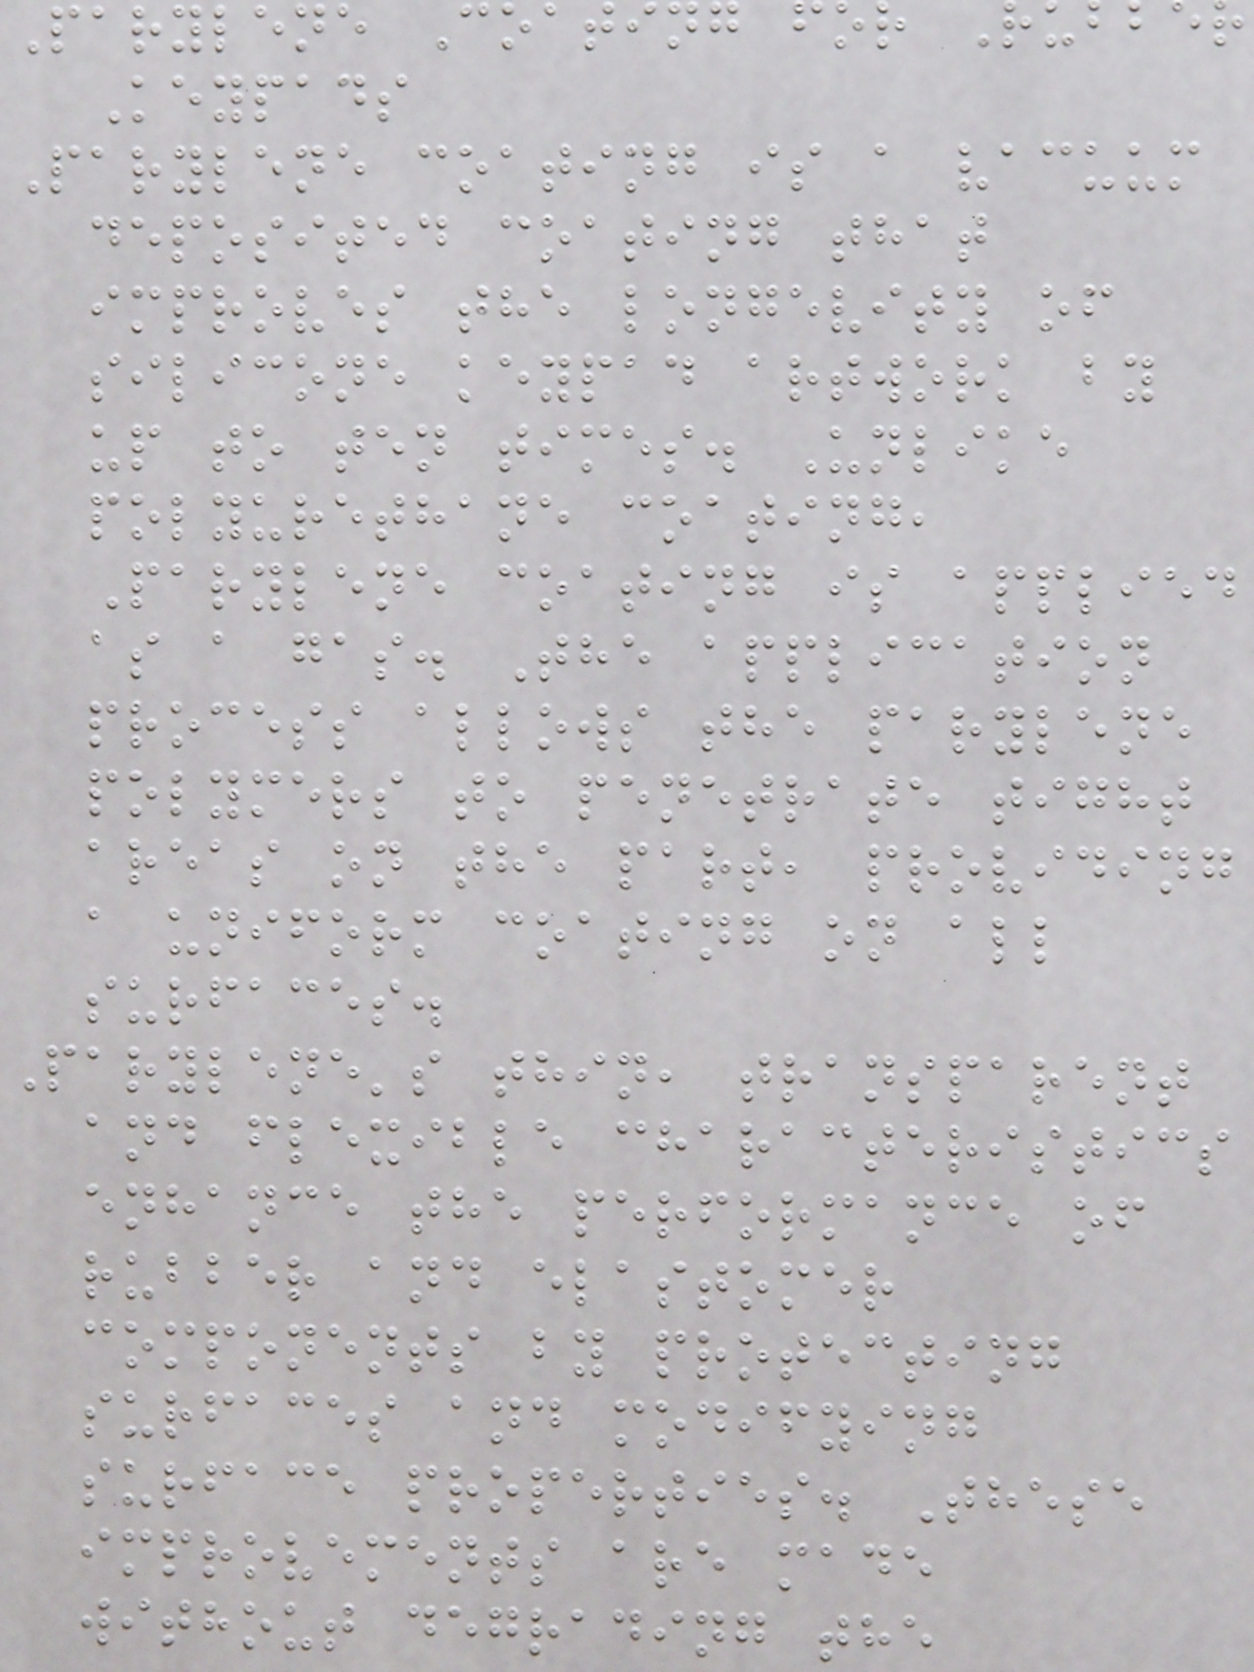Parylene Coatin
Keypads
Parylene coating is a vacuum
deposited coating that
improves the longevity of
silicone keypad artwork by
up to ten times. Unlike
polyurethane coating,
Parylene coating is applied
as a gas. The application
process allows the parylene
polymers to penetrate tight
areas on the part, providing
a uniform coating on all
surfaces.
Parylene's thin, transparent
and flexible characteristics
enhance the performance of
rubber and elastomer
components by protecting
surfaces and modifying
surface properties. These
improvements are made
without degrading the
